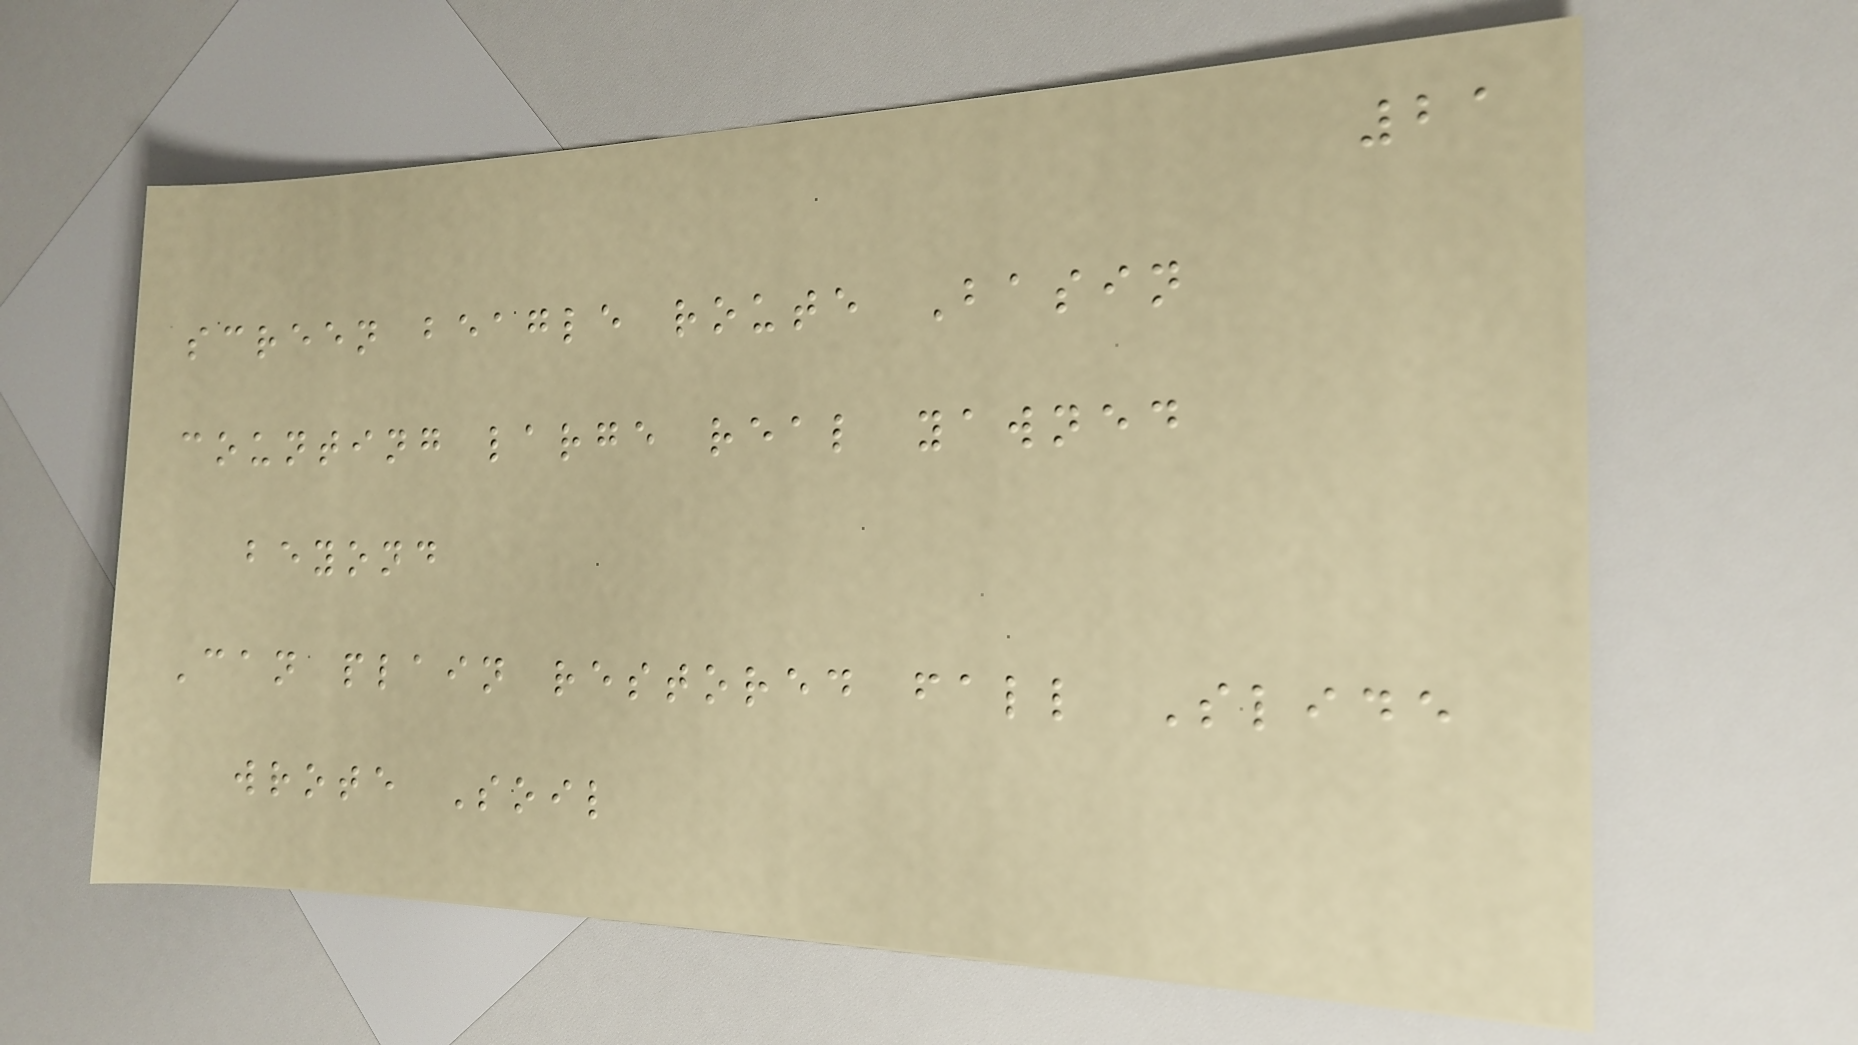21
screen beagle route Basin
counting large real yawned
beyond
Can plain restored fall Slide
wrote Soil
